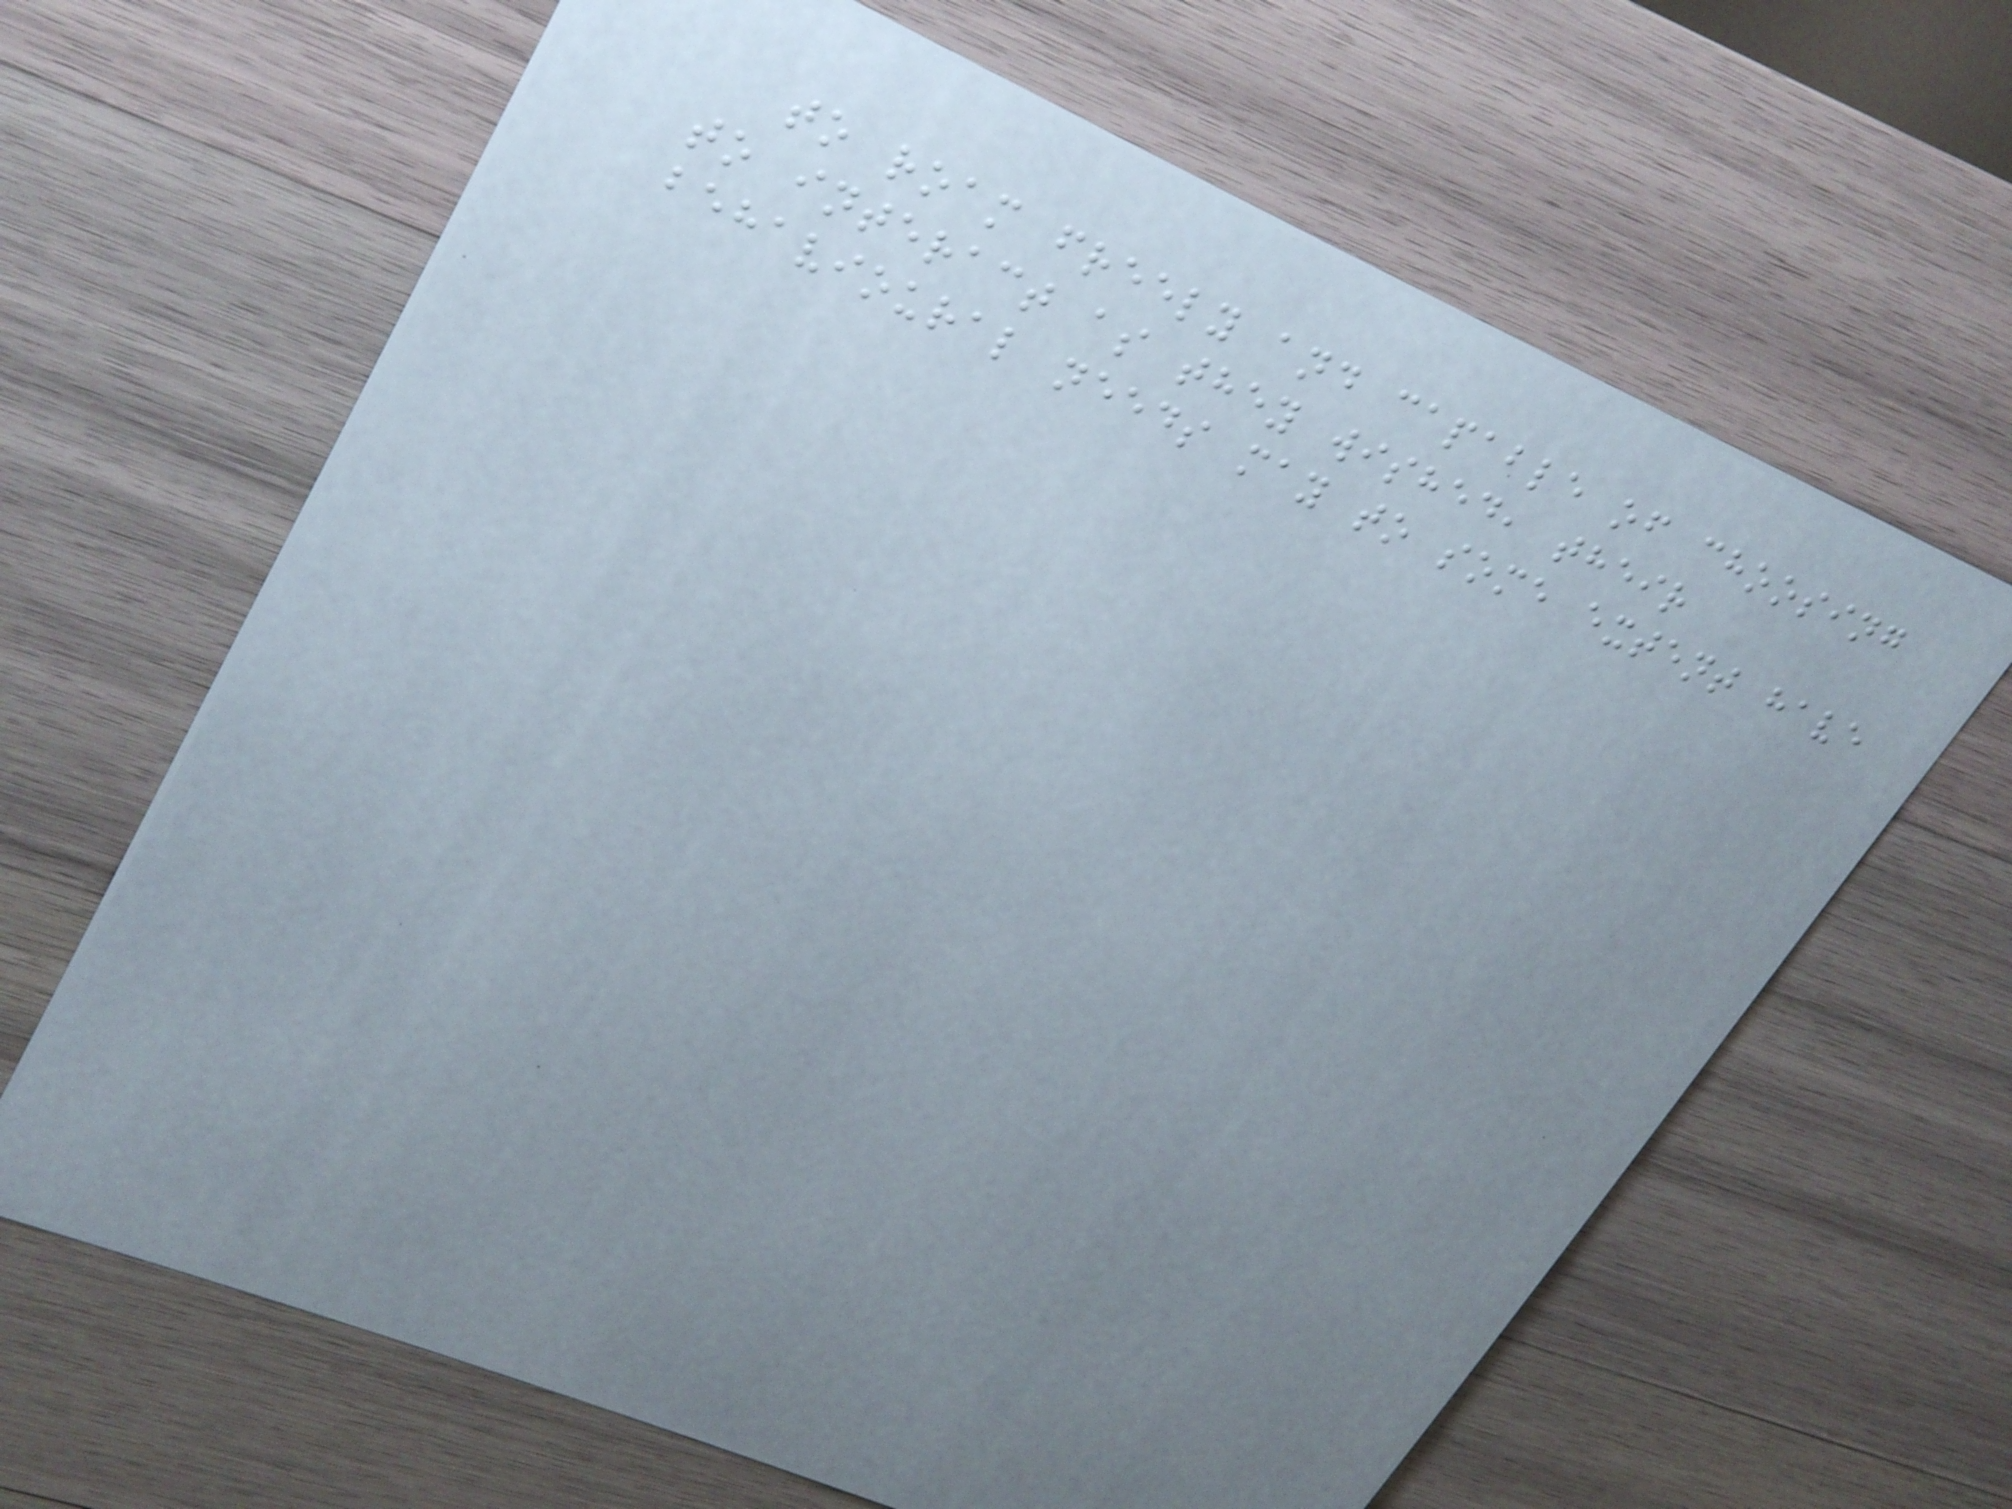to roam freely and capable of choosing
to interact as they wished, their
behavioural needs may to some extent have
